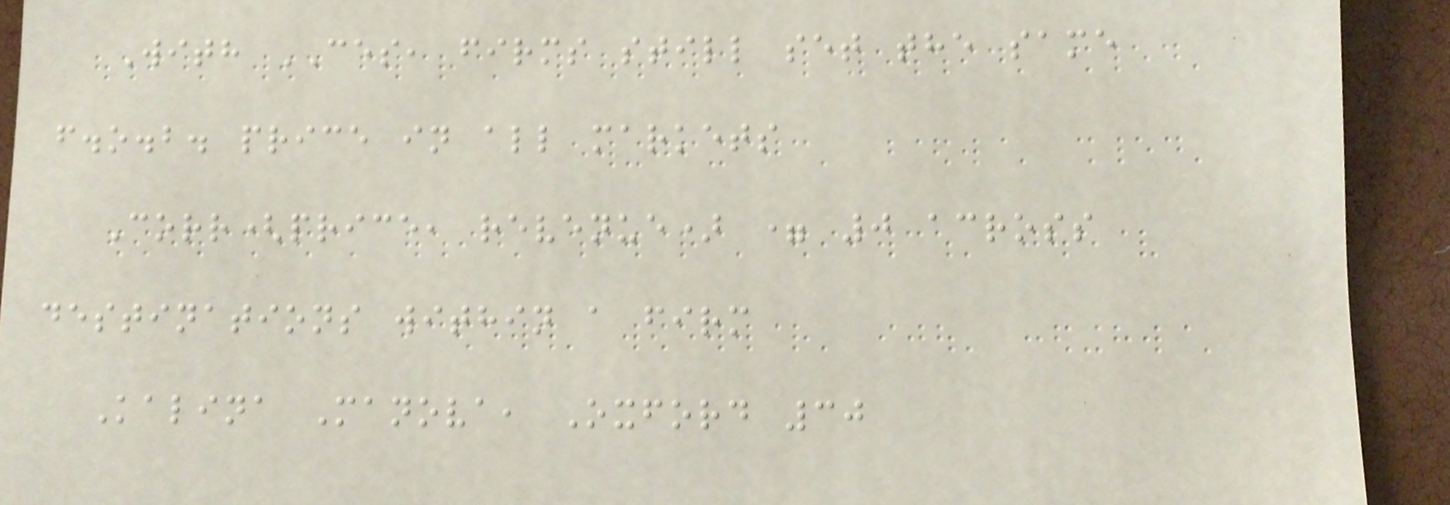With CES, firms still set the same
f.o.b. price in all markets
Corr(price, revenue) = 0 across
destinations within a firm
Kalina Manova, Oxford 30
